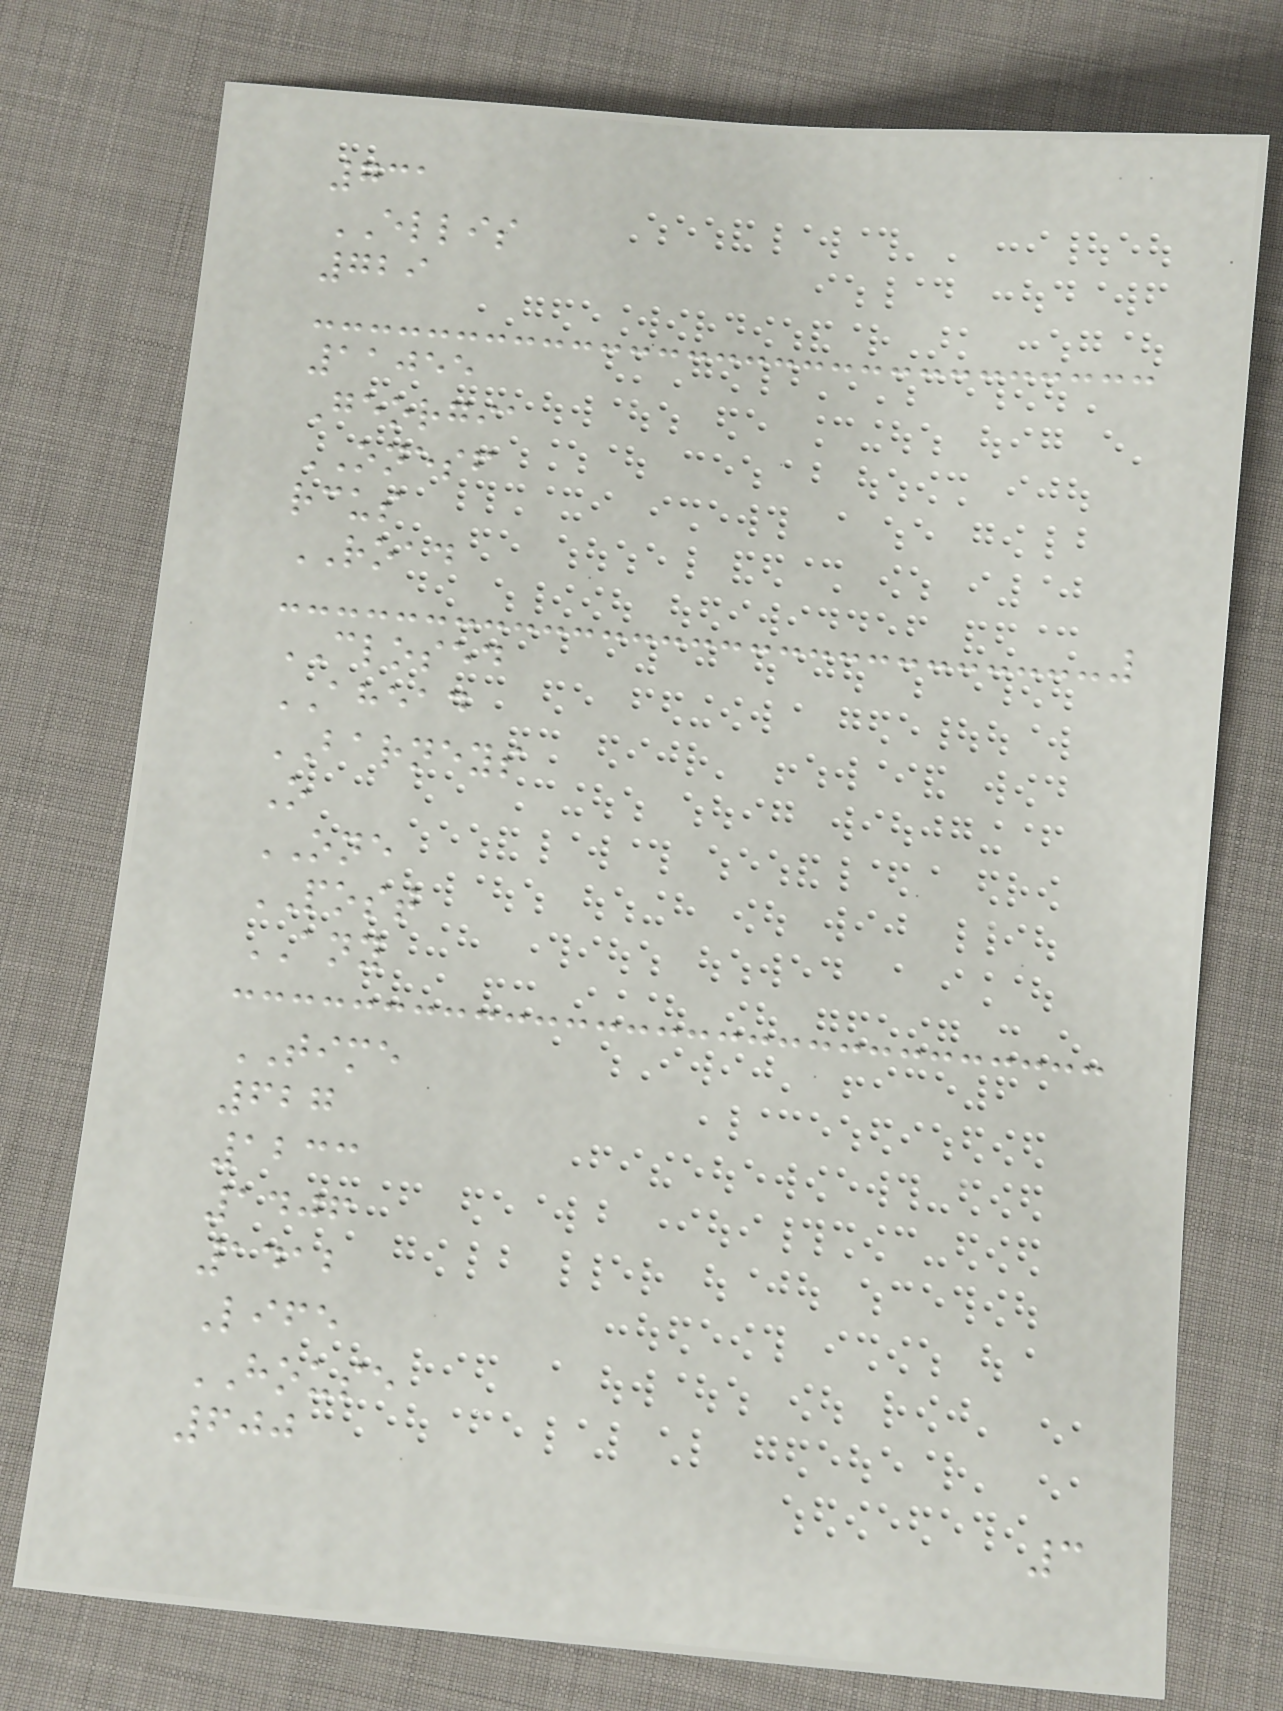731
ELLIS
729
11055
Georgia
ONESF
rcus
ROAD
CLOSED
AHEAD
BARNEYS
O
ONE
POST
ANY
TIME
627
1233
1406
1412
Life
HOUSE
600
3
